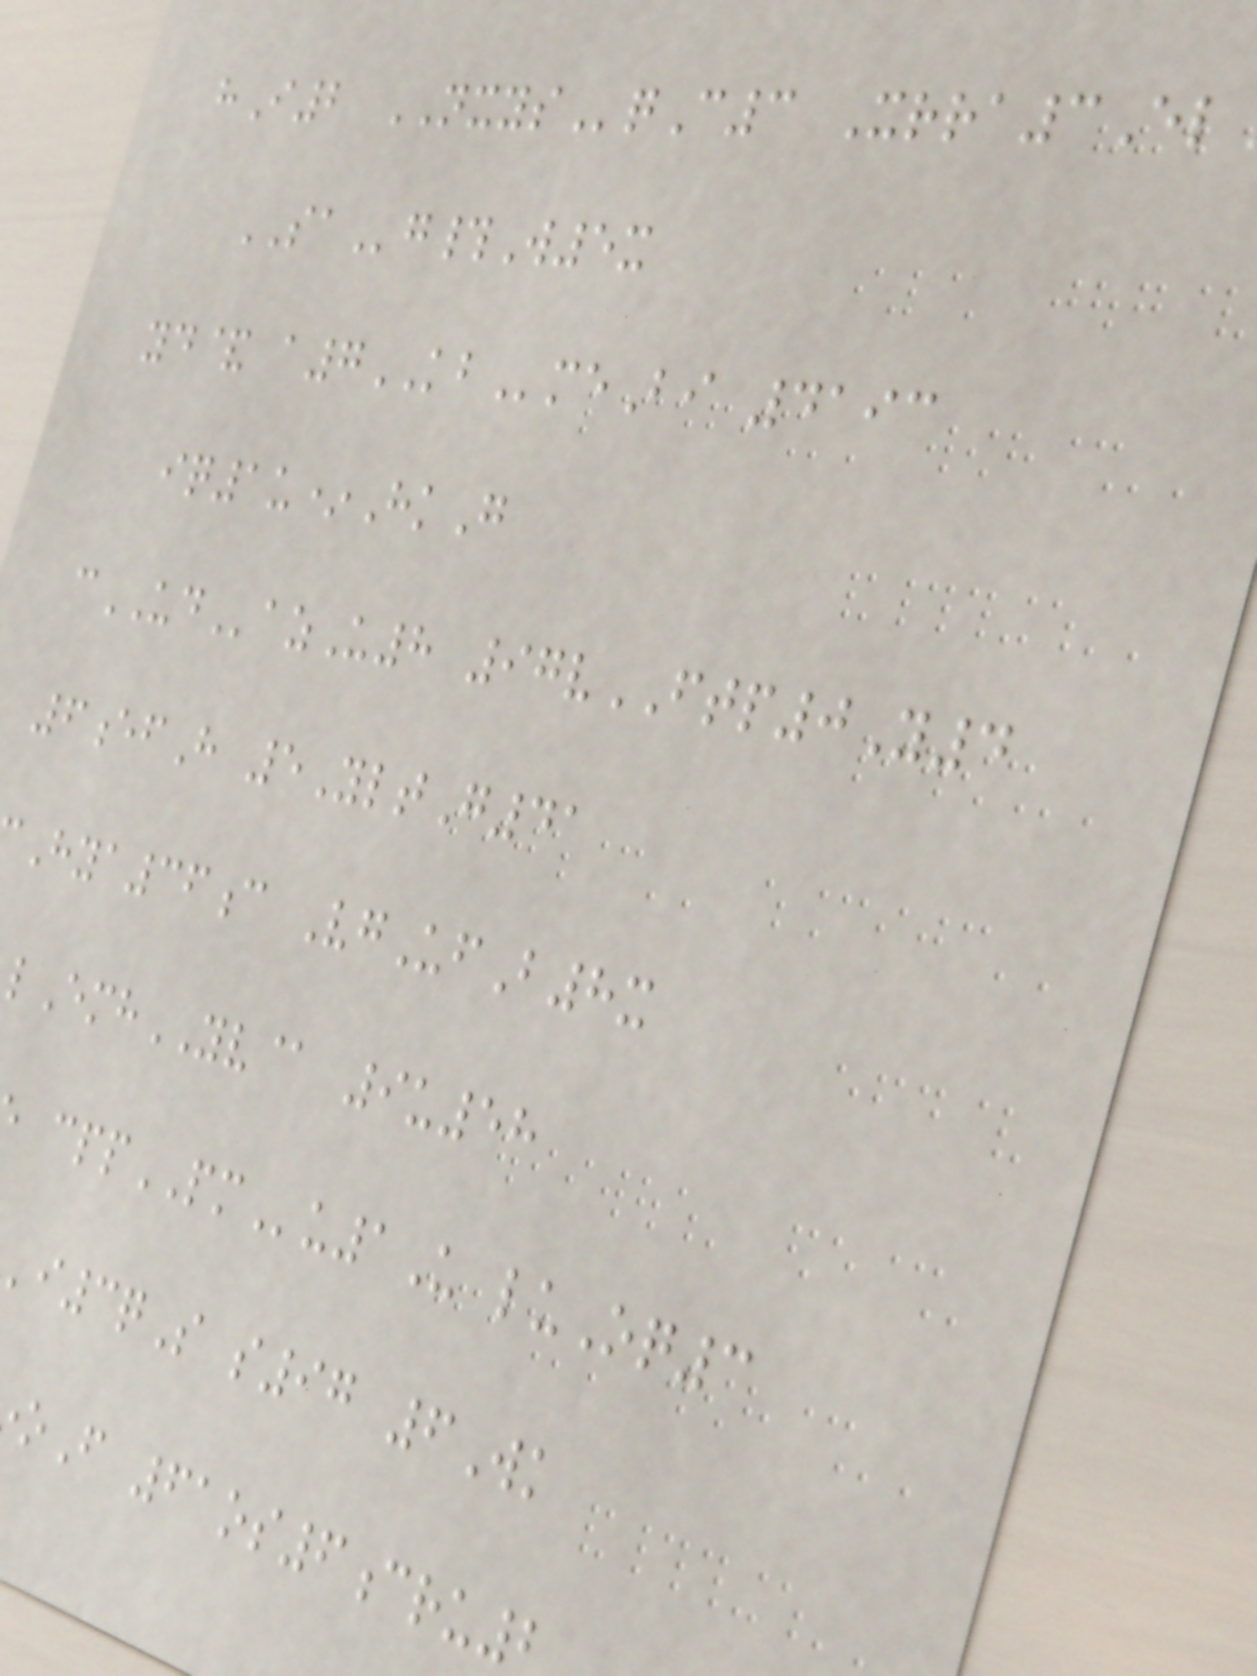hI2 NXYSqC3 Xrra3El
SAg#W5x
yd& a7KBmeBi 4193
iq1u*HkG
cUDazU8 97vFTP0Y4
6efH 5YltG41
Hya36c VgUfB8x
lEmhYV@ 9u58
cppPMu1U luOq3
i3qS s97 6Wk
oF 61os6cru
